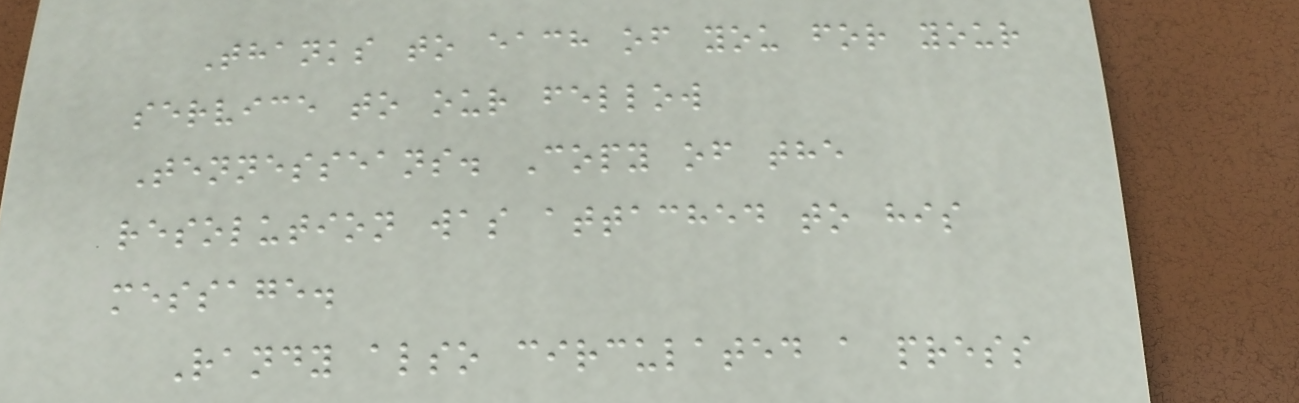Thanks to each of you for your
service to our fellow
Tennesseans. Copy of the
resolution was attached to his
message.
Randy also circulated a press
